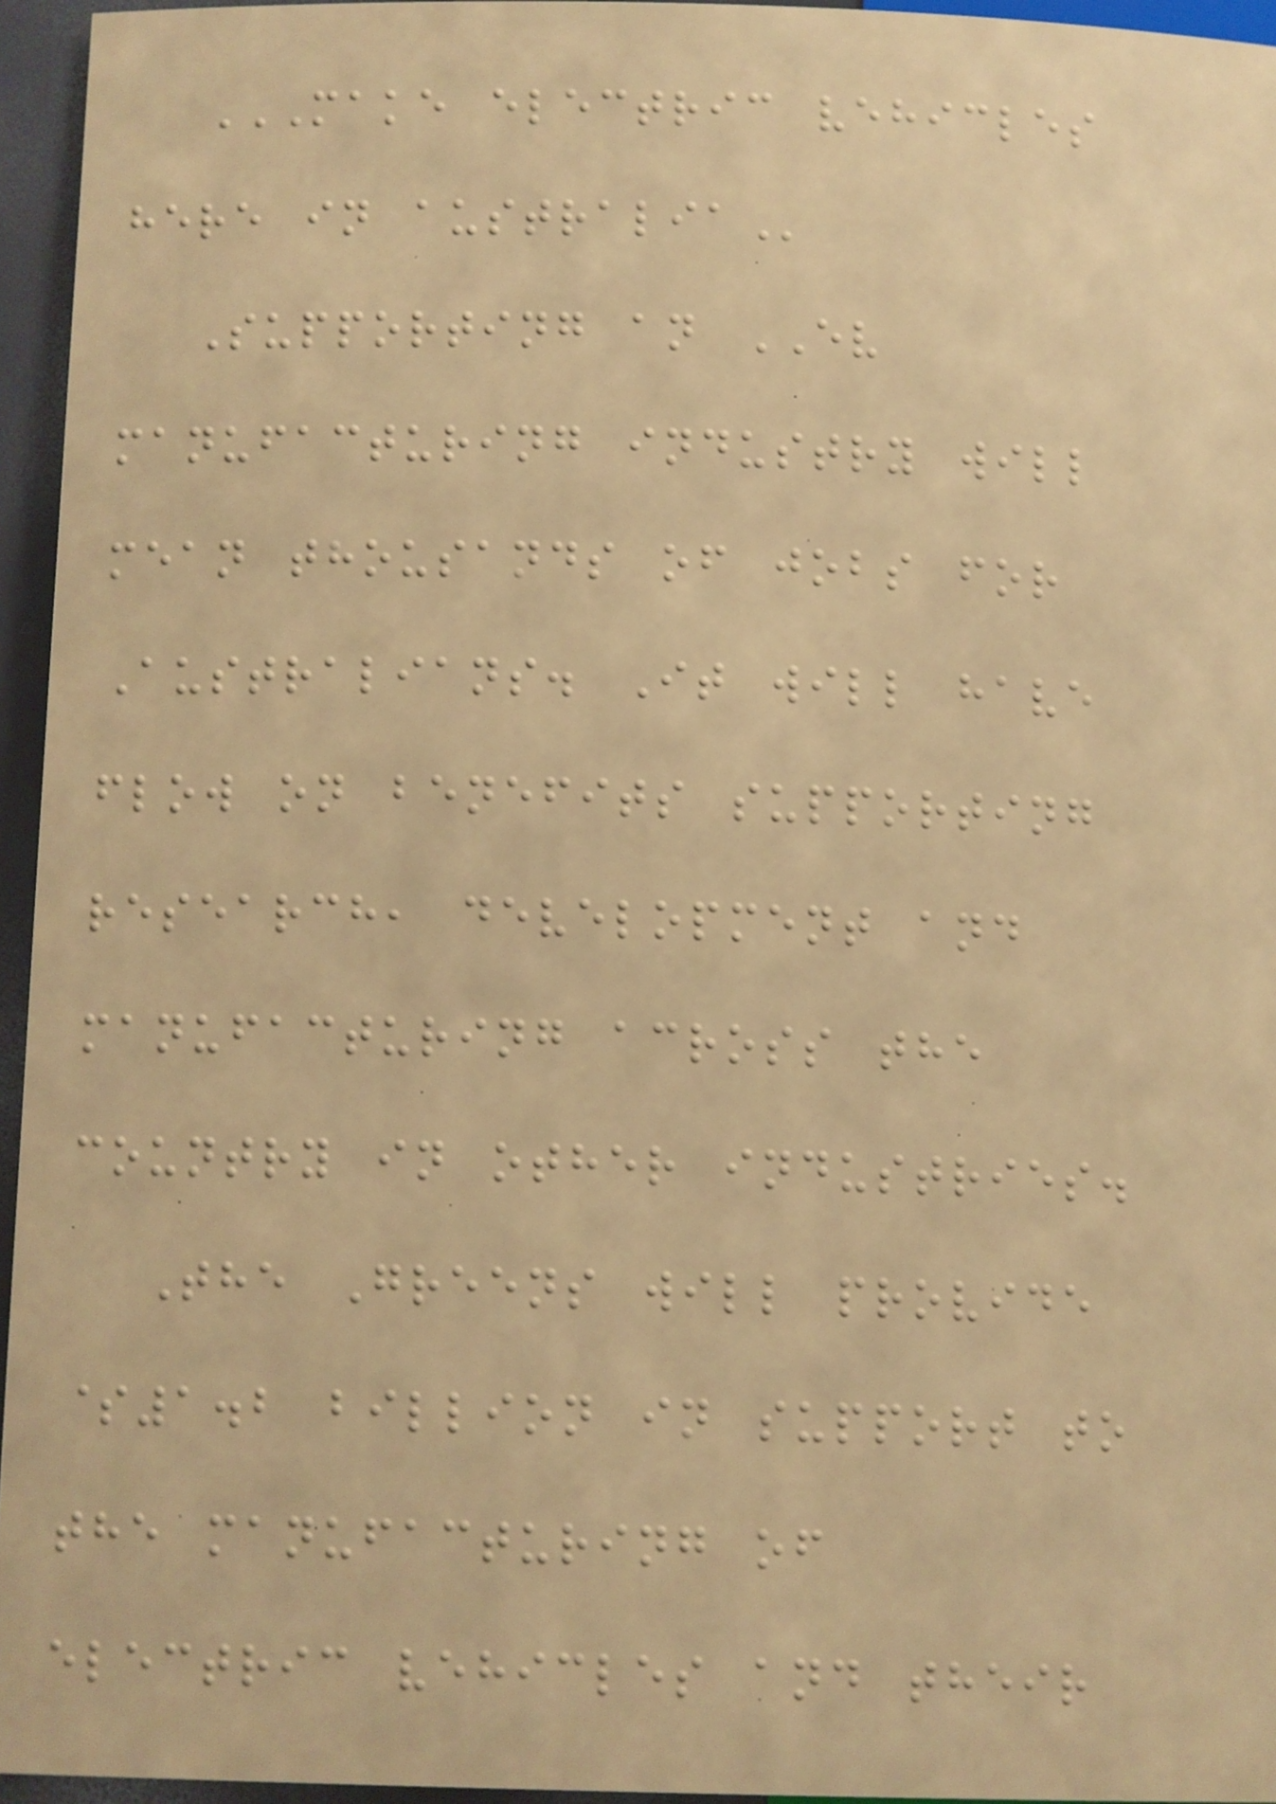MAKE ELECTRIC VEHICLES
HERE IN AUSTRALIA
Supporting an EV
manufacturing industry will
mean thousands of jobs for
Australians. It will have
flow on benefits supporting
research, development and
manufacturing across the
country in other industries.
The Greens will provide
$1.2 billion in support to
the manufacturing of
electric vehicles and their
